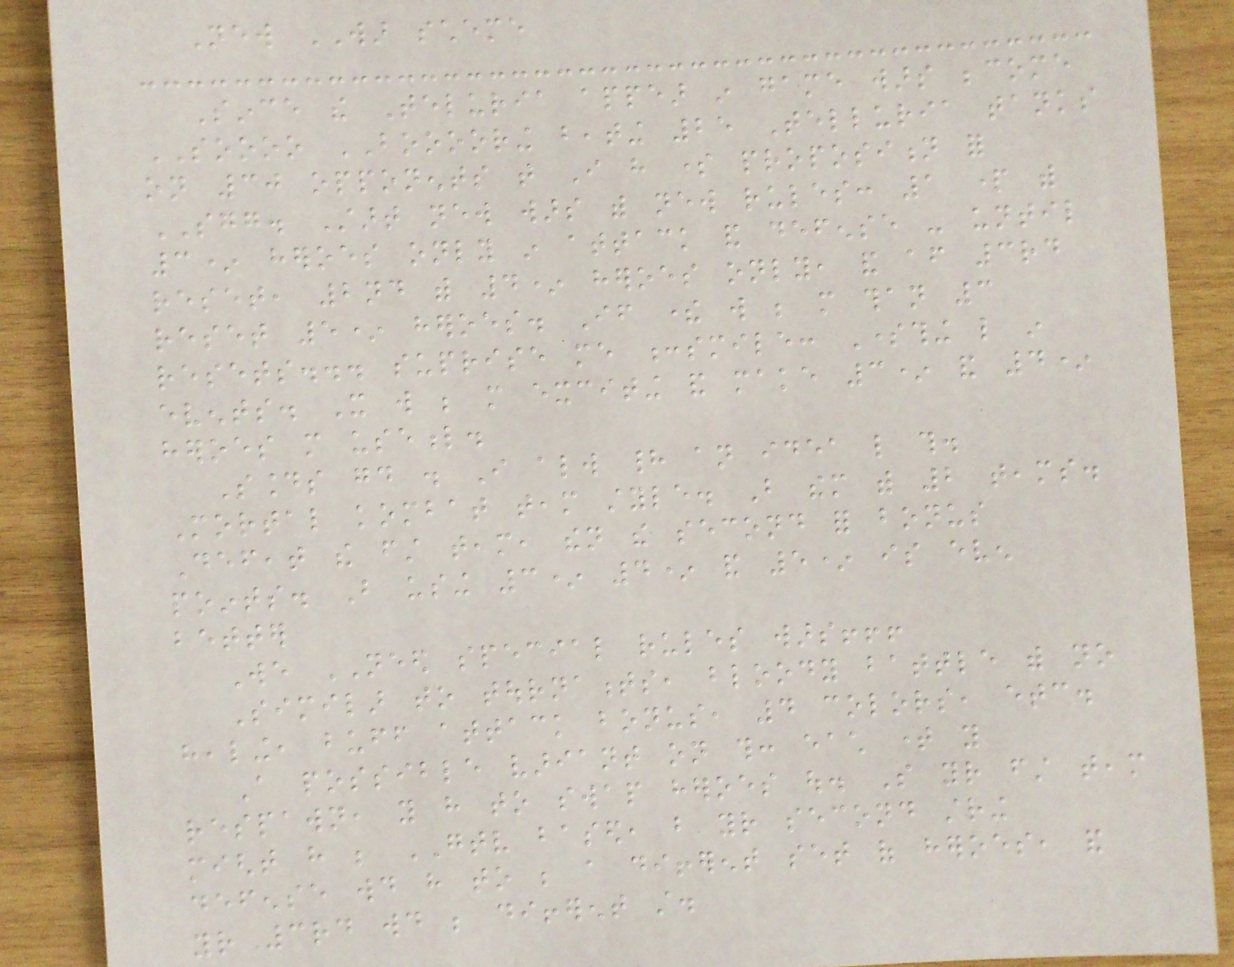New WAR scheme
Since the Teluria appear in game wars become
SOOOO BOOOORING beating 25 Telluria tanks
on 30 opponents that I have some proposition for
SGG. Start new wars with new rules: 1 part with
3* heroes only in attack and defense - until
reset, 2nd with 4* heroes only, and after 3rd
reset 5* heroes. If there will be more than 3
resets... suprise me :smile: Something like in
events. It will be more exciting and make 3* and 4*
heroes more useful.
Sounds good . I always had an idea like this.
Mortal kombat team style. But them with 2 teams.
Defeat the first team, then the second for bonus
points. But using 3* 4* and 5* is even
better
We NEED special rules wars!!!
Similar to tournaments, bloody battle with no
healing, buff attack bonus, 4 colors, etc.
A possible variant on this: each time you
respawn, you have to swap heroes out. So your first team
might have be GTV based, but your second string
defense would have to be a different set of heroes, and
your 3rd would be different still.
